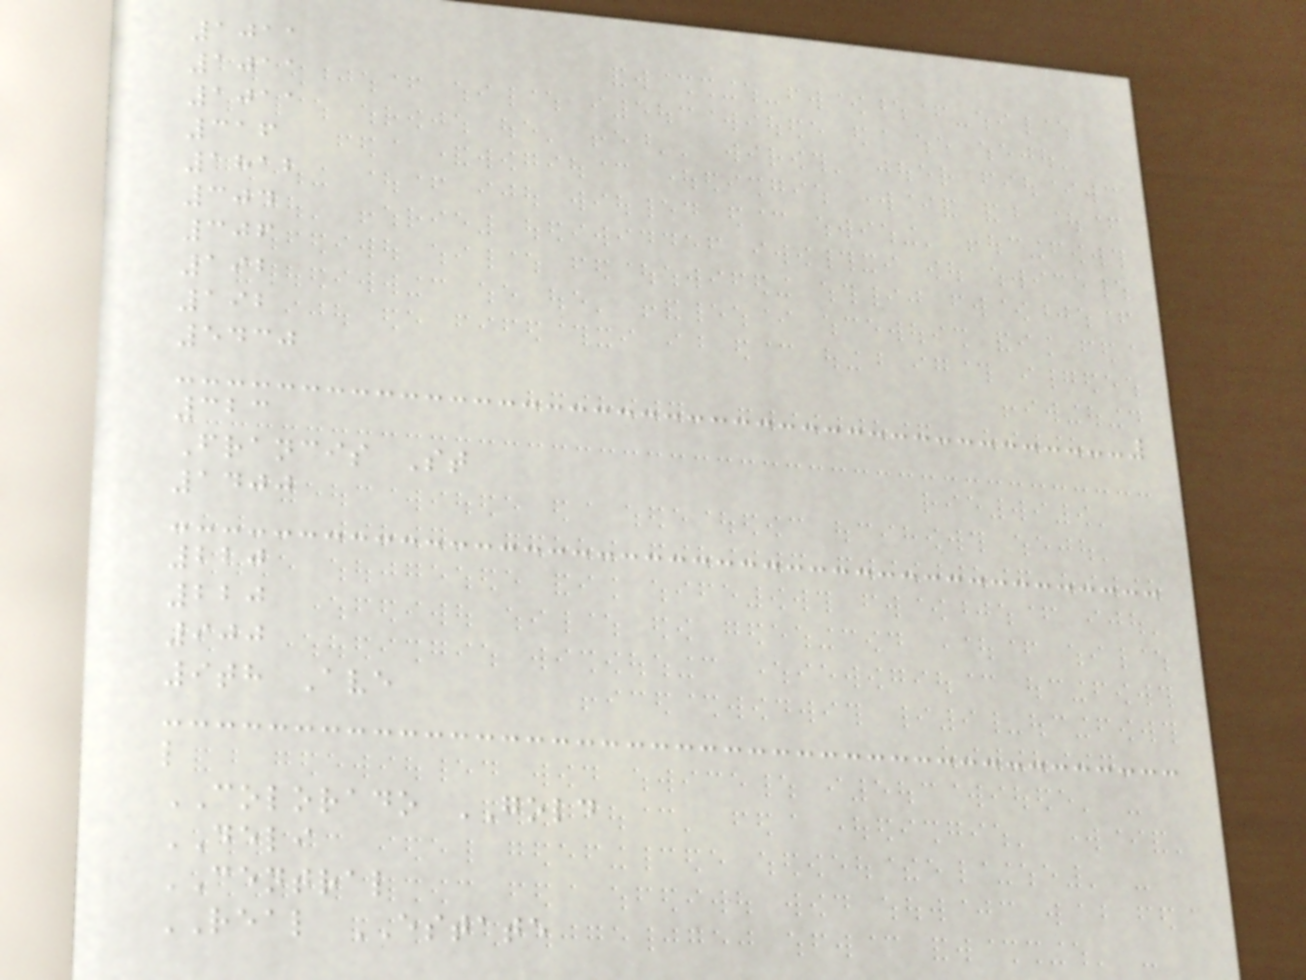1011
1011
1011
316
1812
304
306
192
192
5430
323
Francis St
1400
220
220
900
9th Ave
l
COLORADO GOLD
DELI
CENTRAL
REAL ESTATE
